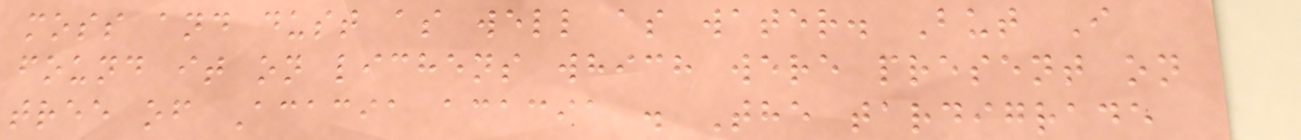moss and dust as well as water. But I
found it on lichens which were present on
tree of Acacia acacia . The tardigrade
